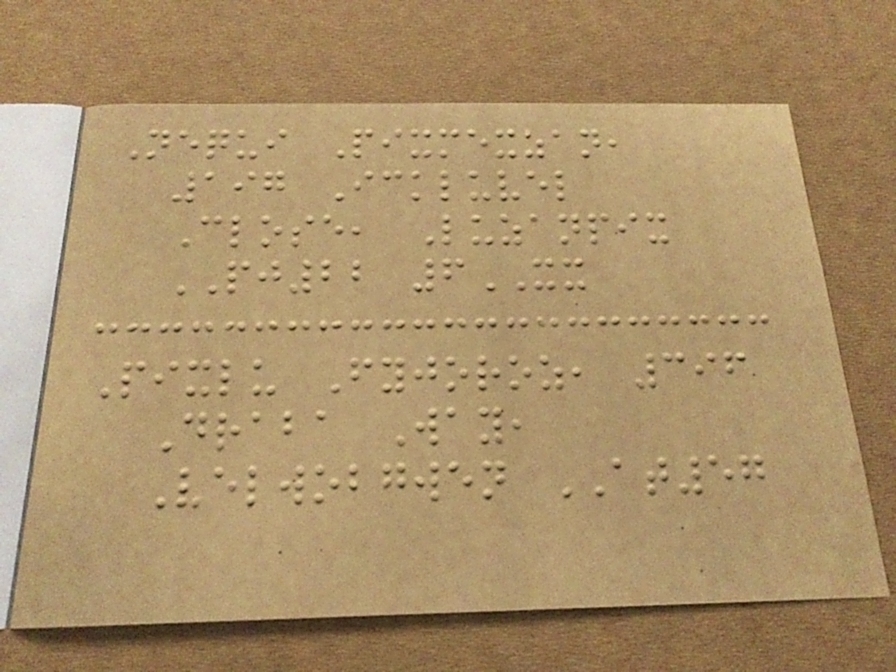Nequi Pixmexzan,
197 Ickluvel
Close, Luzanpix
PJ22 6XX
Pixlu Fyjoroz, 396
Draba Way,
Velwobgwen AT57
